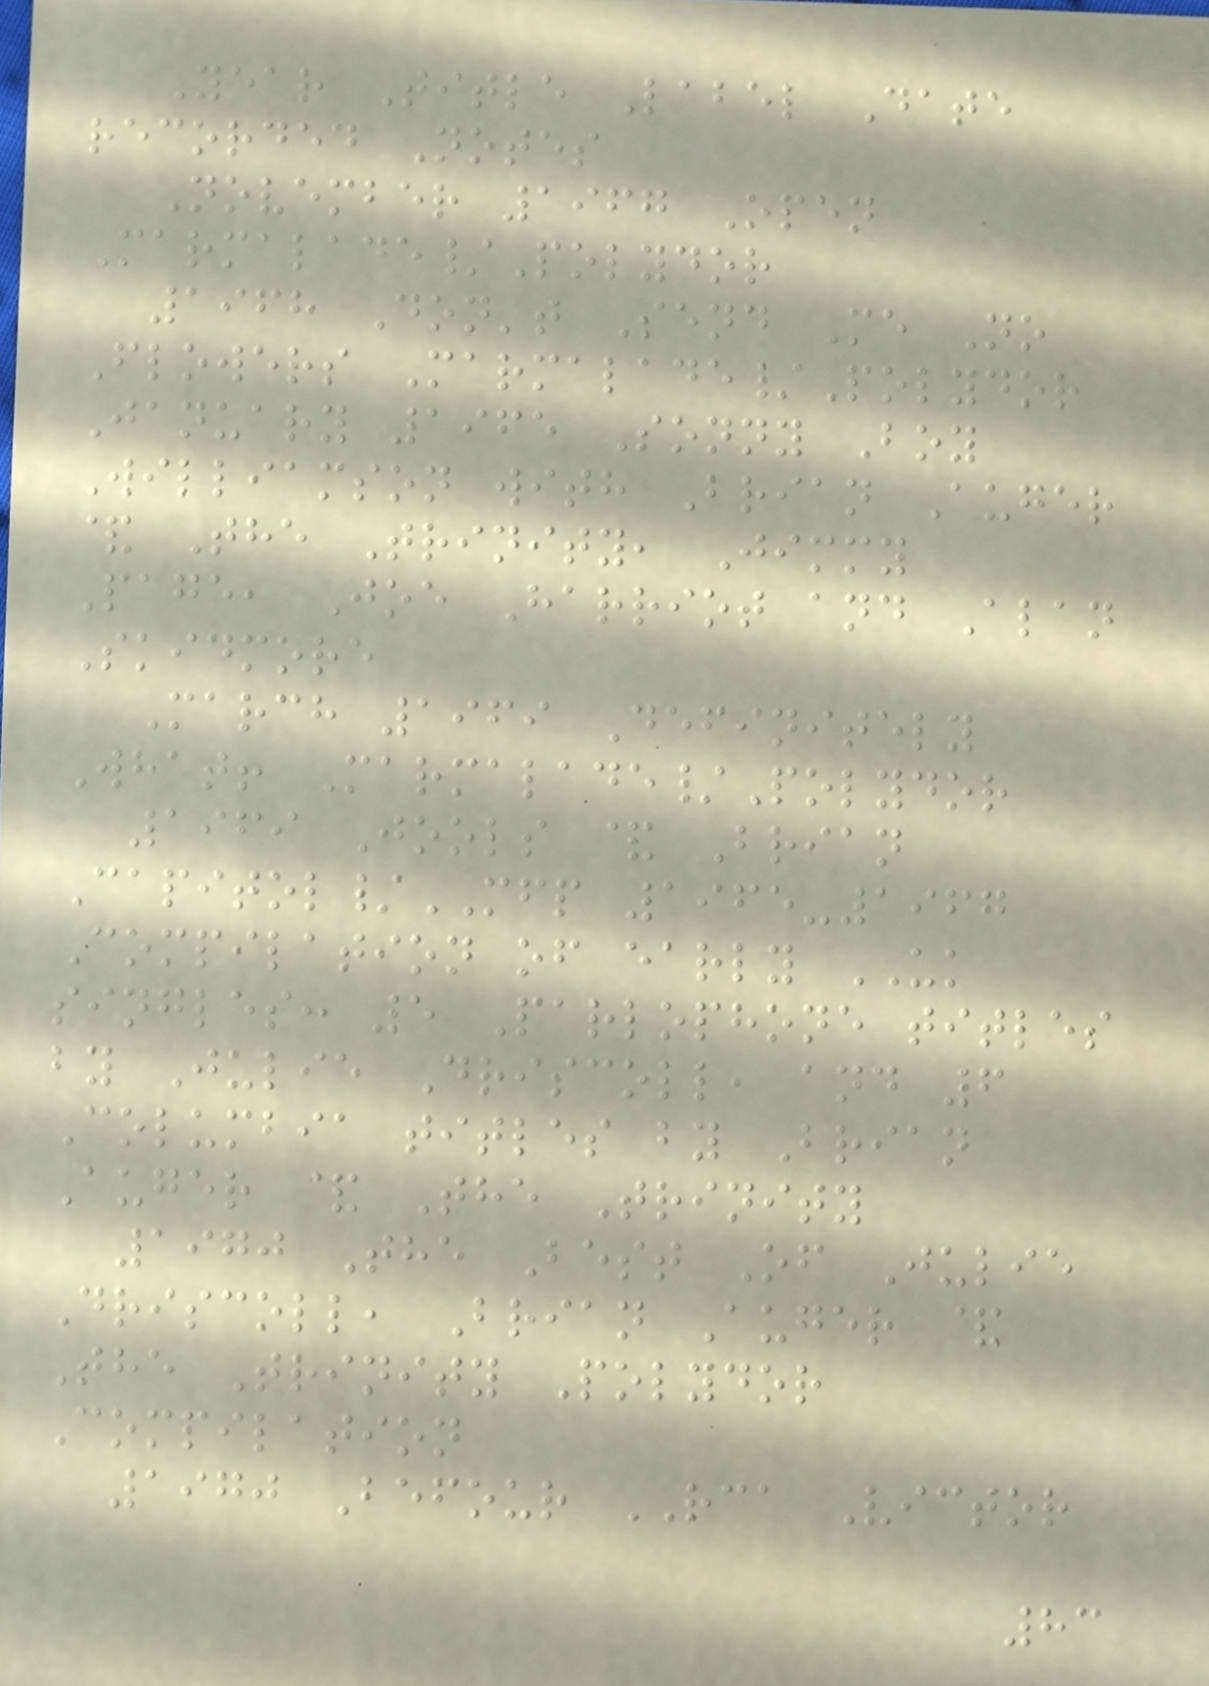Year Title Label Date
recorded Notes
November 1967 Open
Marmalade/Polydor
1968 Don't Send Me No
Flowers Marmalade/Polydor
January 1965 Sonny Boy
Williamson with Brian Auger
& The Trinity, Jimmy
Page, Joe Harriot and Alan
Skidmore
March 1969 Definitely
What! Marmalade/Polydor
1969 Jools & Brian
Capitol/MFP 1965-1967
Compilation of early UK
singles: 5 Parlophone titles
by Julie Driscoll, and 6
Columbia titles by Brian
Auger & The Trinity
1970 The Best Of Julie
Driscoll, Brian Auger &
The Trinity Polydor
Compilation
1970 Befour RCA Victor
83
